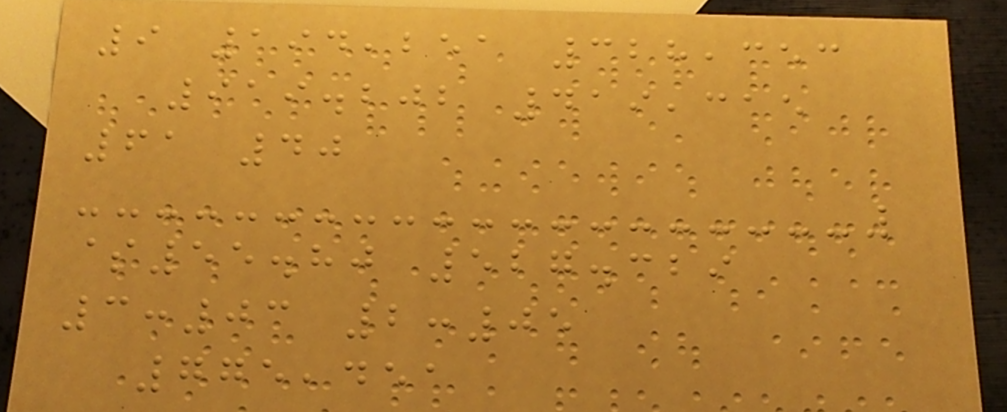9 194,251 328,353
919.202 419,315
61 40
$55.80 527.329
3:03 2:05
775,451
